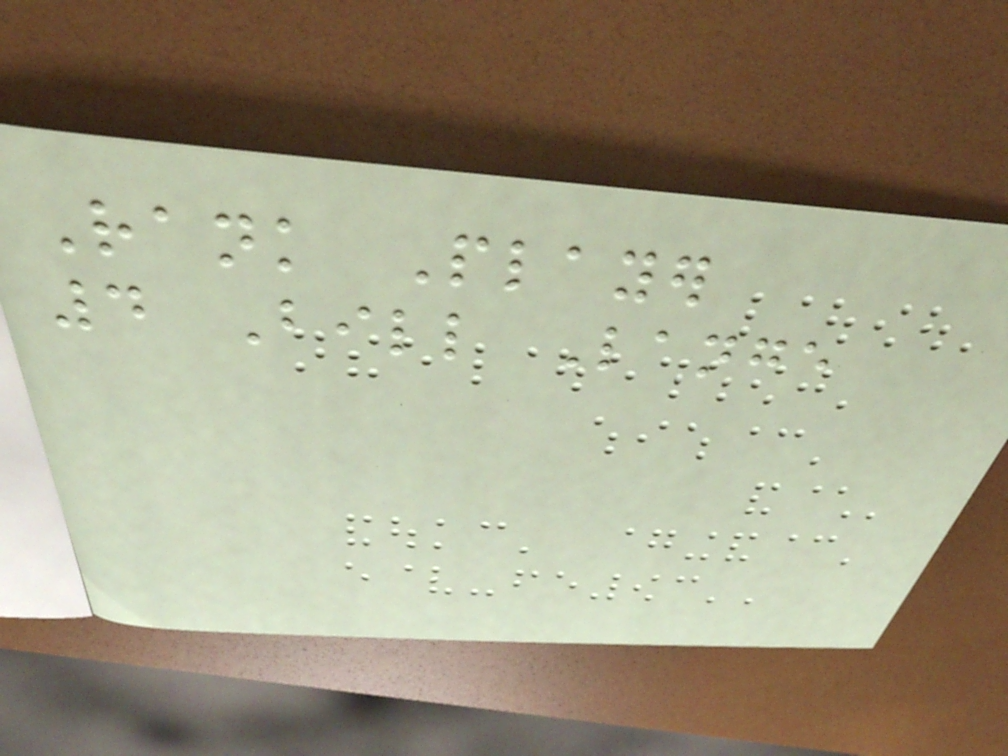Rank Player
4 Bill Lange
